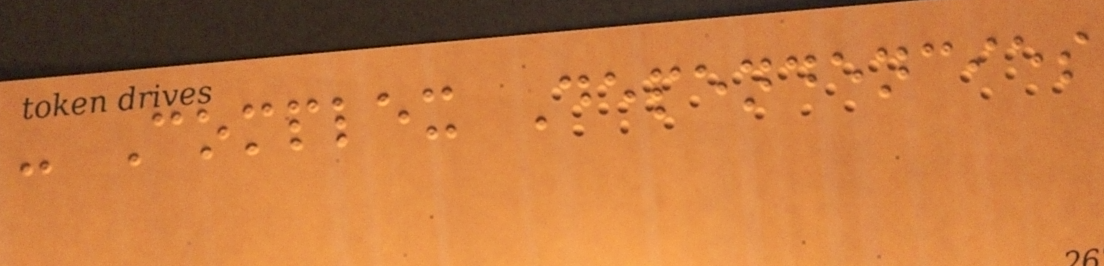- Complex Dependencies
